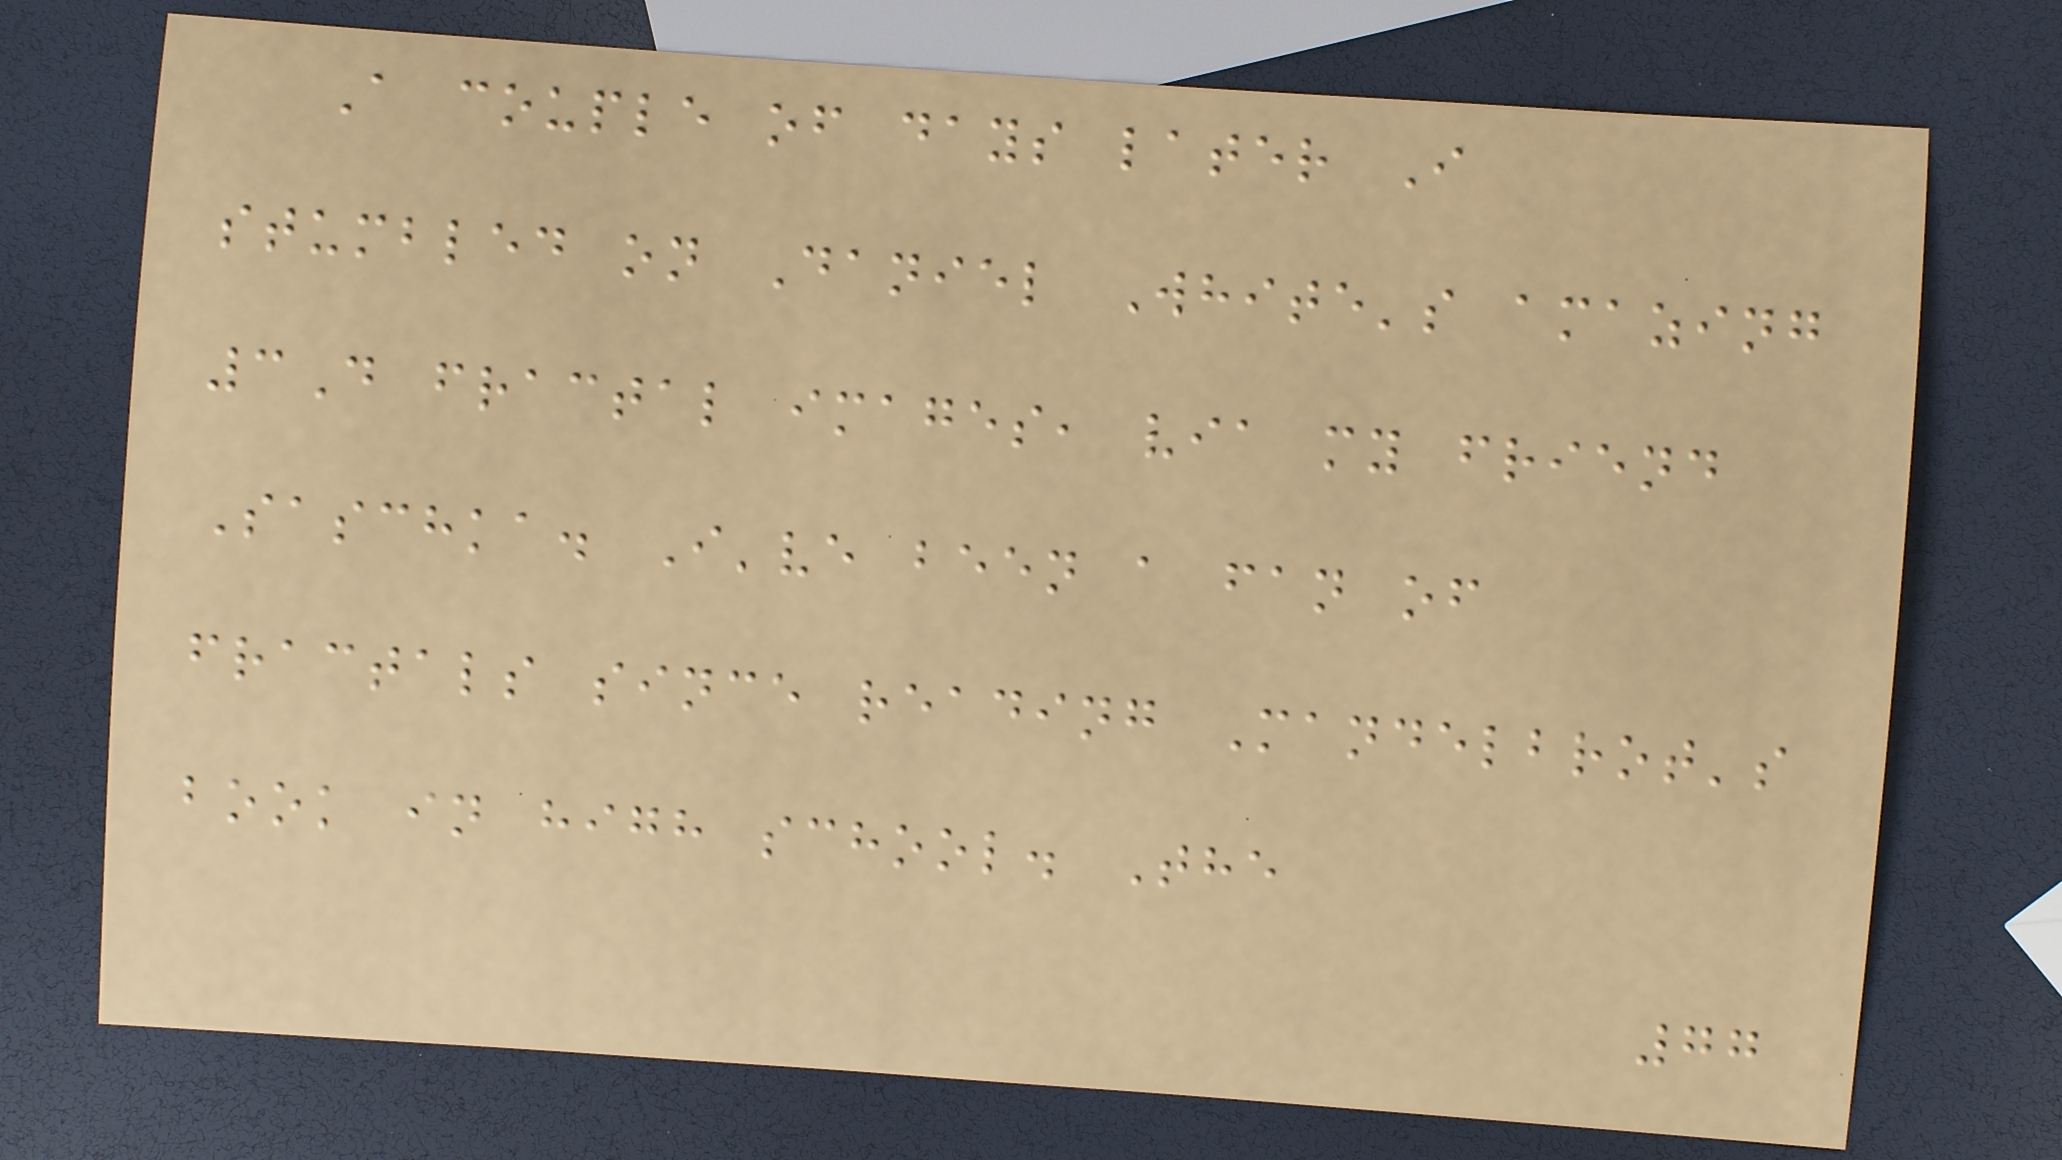A couple of days later I
stumbled on Daniel White's amazing
3D fractal images, via my friend
Saschka. I've been a fan of
fractals since reading Mandelbrot's
book in high school. The
77
